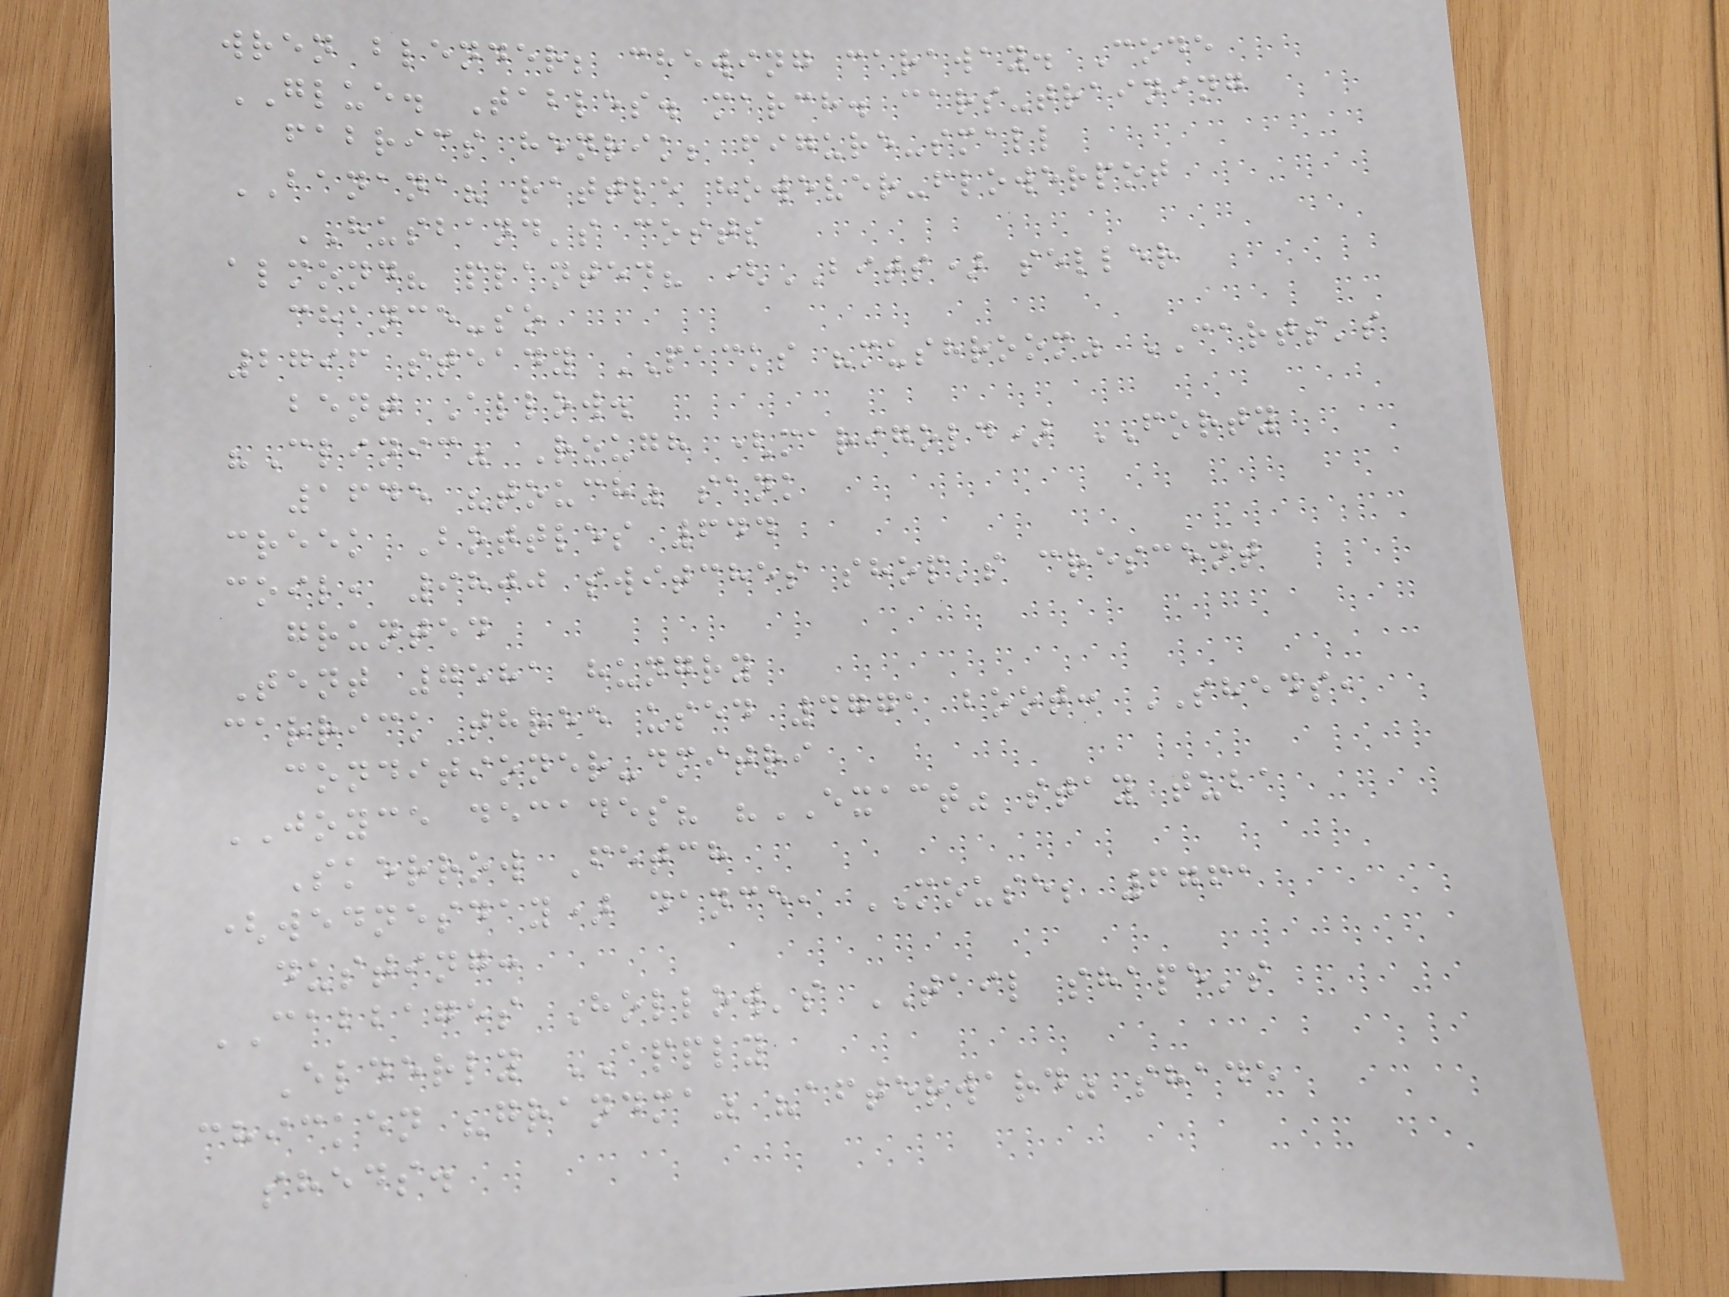wren blender; chewing caraway. Code
GLUE. Tables. march. cars-training
fabrics henrik; figure-small
BANANA? rattle however-flowerpot
HUSBAND's costs
almond? planted? (BITS) seller
chance-so
2796 steady PACKS "mushroom" CARTS's
bent Allow.
"Clinic" Rough (marigold) FORTY
1645 "touch" sank
creek Bottles 644
coil, 9800 switches shop's crescent
grunted
Tent 7581 hungry
carrick three used 4771 boot: SHEDS,
conditioner-dmitri
JOYCE decades? "EXACT" stay tuba
Skerrow Fetch
(wednesday) dance, MOUSE; 6761
dusting:
CABBAGES Hollow's TAIL shape's
Elderly APPLY
chicken "grandma" "afterward" shade
sheds.
